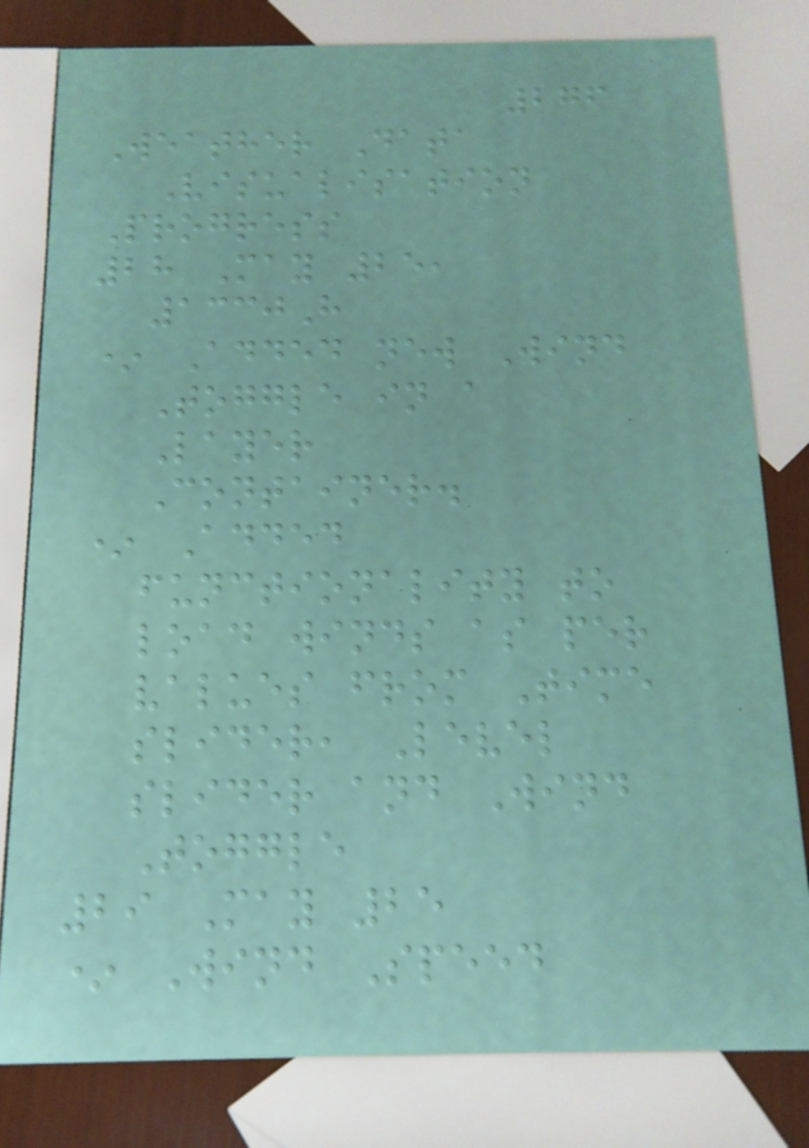276
Weather Data
Visualisation
Progress
28 May 25,
1330H
* Added new Wind
Toggle in a
Layer
Container.
* Added
functionality to
load winds as per
values from Time
slider, Level
slider and Wind
Toggle
29 May 25
* Wind Speed
